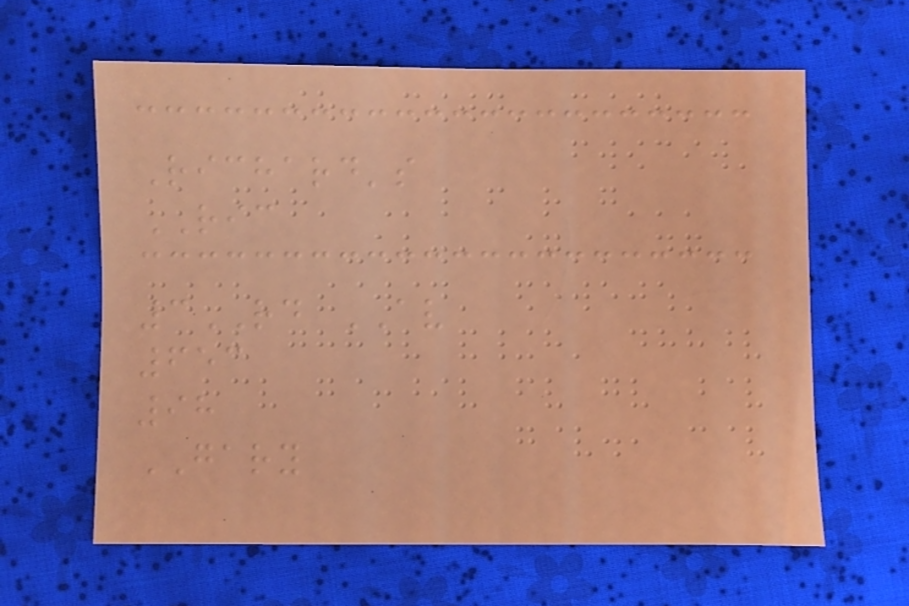Richard's
RIC
3RD AV
653
98
GARY
